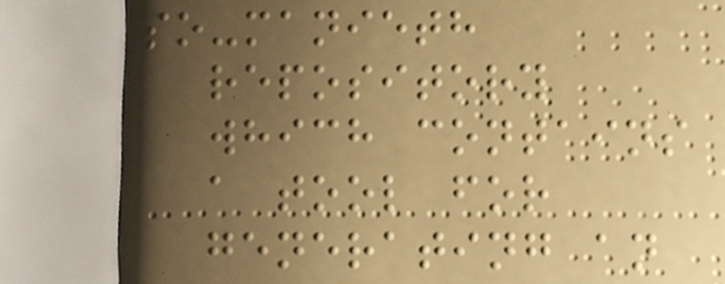so-manieth
repository
which contains
a tool for
generating an
